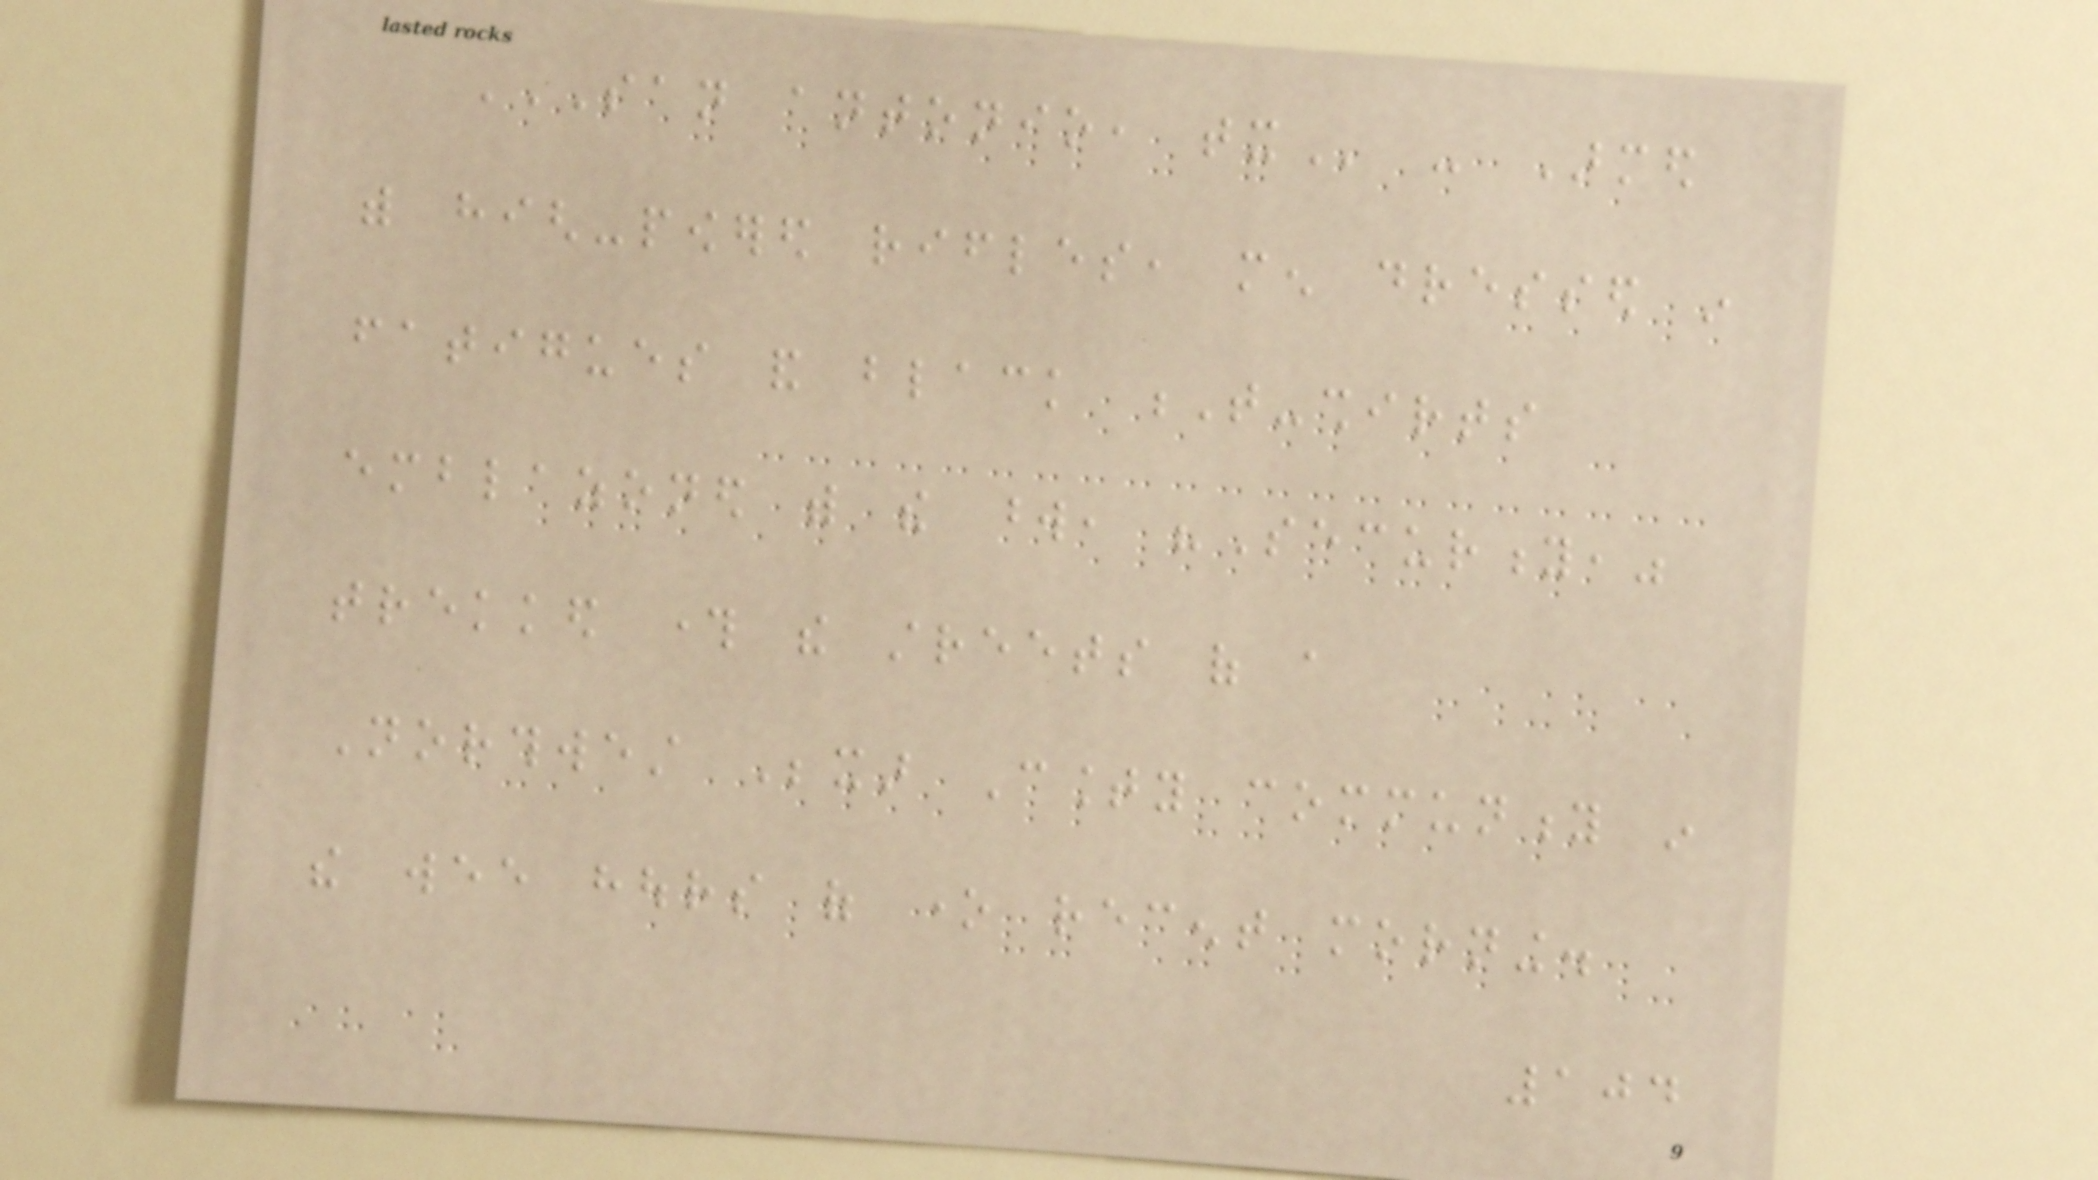SAN ANTONIO, TX - Armed
with high-powered rifles, men dressed in
fatigues and black T-shirts
emblazoned with the word, "Security,"
trekked through the streets of a
Northwest Bexar County community in
the wee hours of one recent morning.
104
